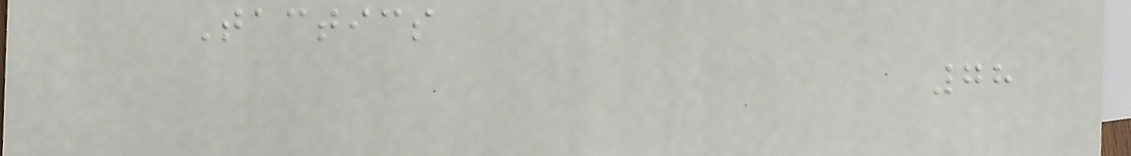Tactics
78
